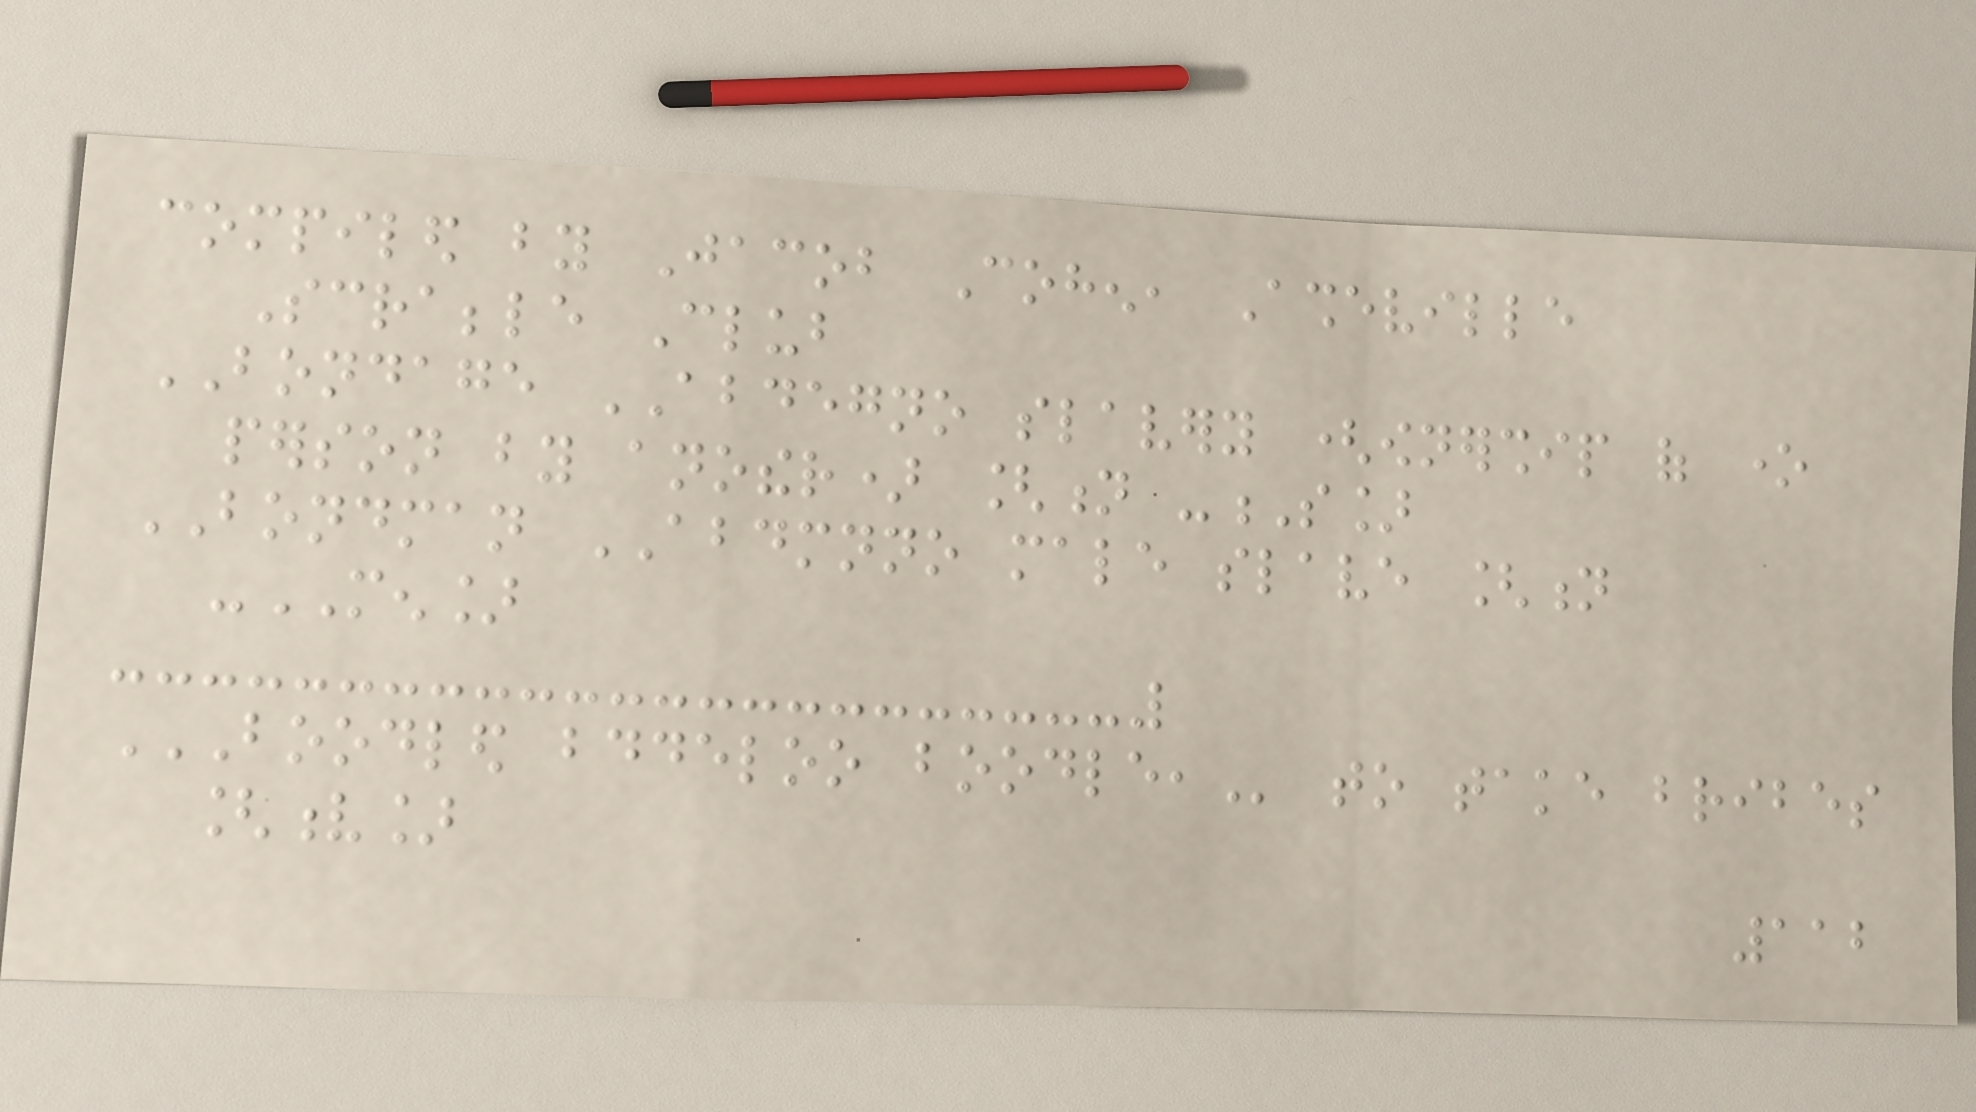compiled by Jacob Cohen, Asheville
Scrabble Club
BONDAGE ABDEGNO slavery (ownership of one
person by another) [n -S]
BONDMAN ABDMNNO male slave [n
-MEN]
BOODLED BDDELOO BOODLE, to take bribes
[v]
112
